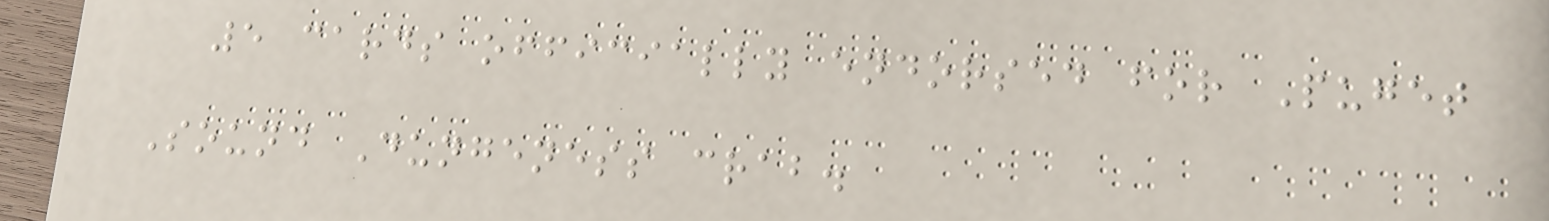5 cards officially endorsed for Puget
Sound Dungeness crab.
